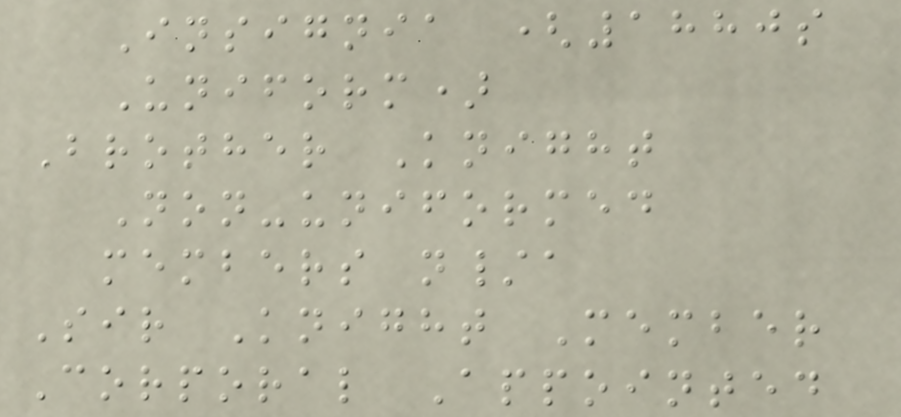Insignia (1880s
Uniform)
Brother Knight
Non-uniformed
members n/a
Sir Knight Member
Corporal Appointed
